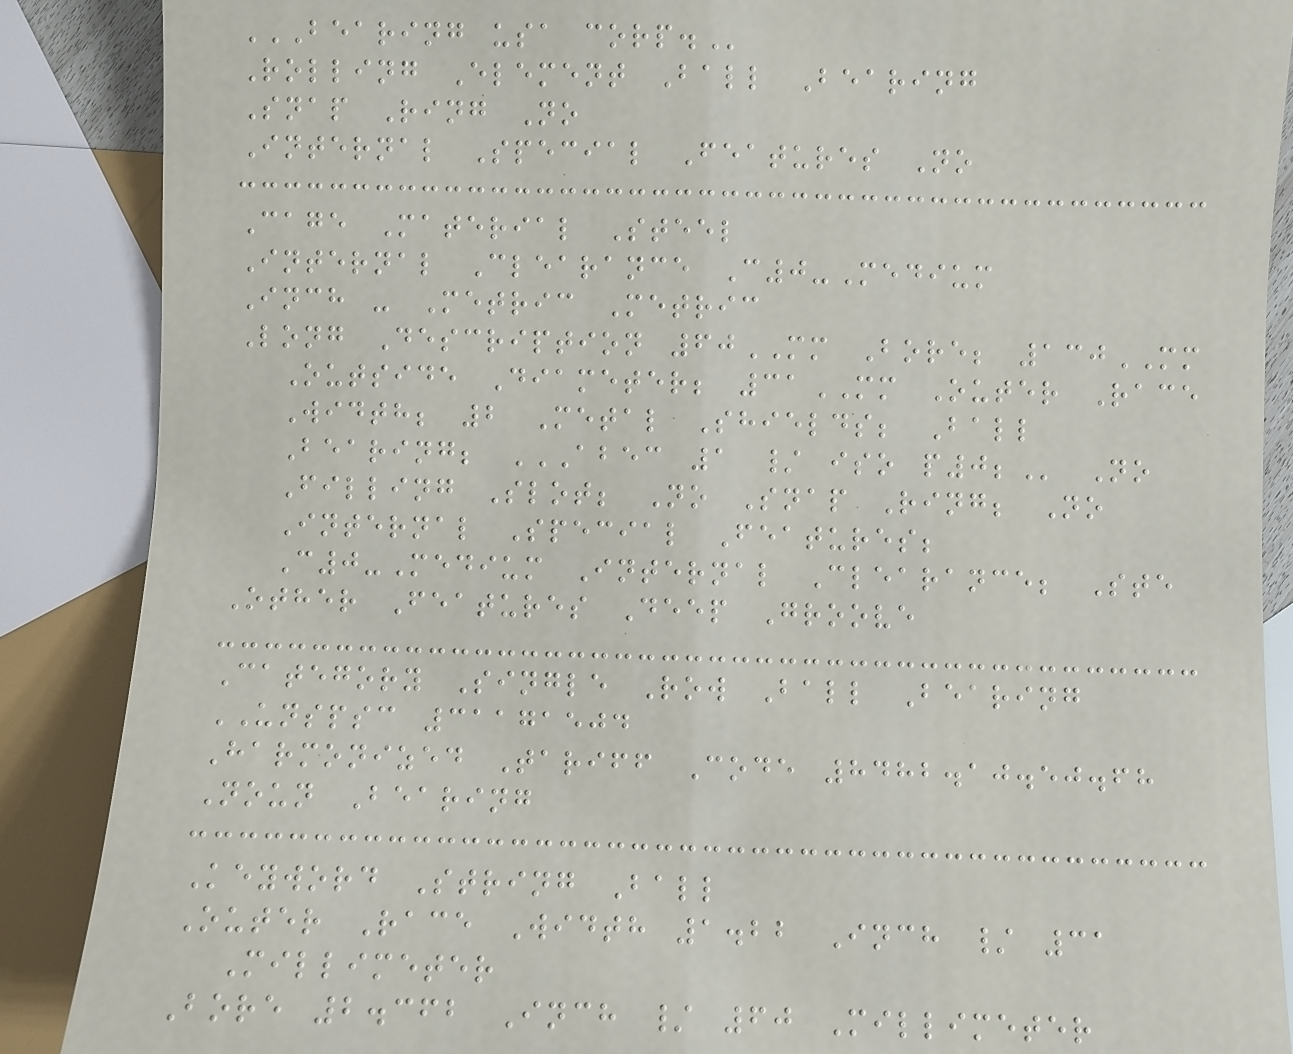BEARING USA CORP.
Rolling Element Ball Bearing
Snap Ring No
Internal Special Features No
Cage Material Steel
Internal Clearance C0-Medium
Inch - Metric Metric
Long Description 60MM Bore; 130MM
Outside Diameter; 31MM Outer Race
Width; 2 Metal Shields; Ball
Bearing; ABEC 1 / ISO P0; No
Filling Slot; No Snap Ring; No
Internal Special Features;
C0-Medium Internal Clearance; Ste
Other Features Deep Groove
Category Single Row Ball Bearing
UNSPSC 31171504
Harmonized Tariff Code 8482.10.50.68
Noun Bearing
Keyword String Ball
Outer Race Width 1.22 Inch / 31
Millimeter
Bore 2.362 Inch / 60 Millimeter
